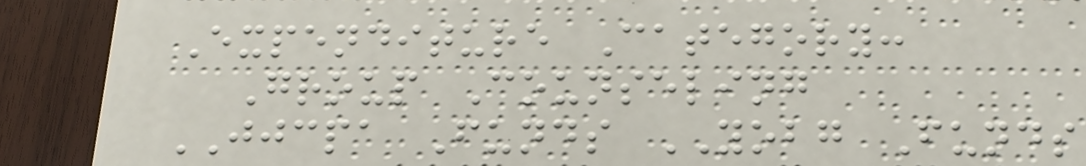Expenditure Category:
Group Counseling
JJCPA Funds YOBG Funds
